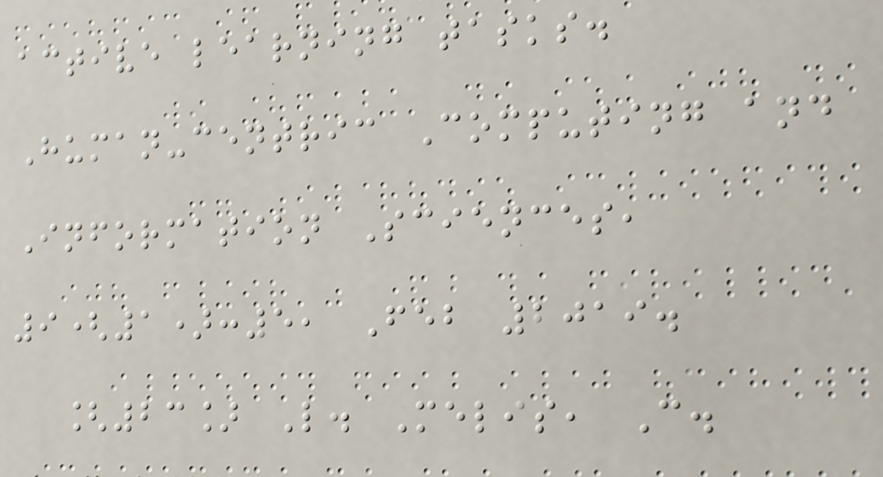active learning tasks.
Human-centric Computing and
Information Sciences,
9(1):5, Feb 2019.
[23] L. Melis, C.
